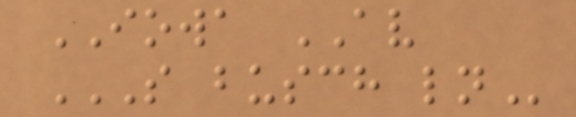IOWA AV
S BUSCH LN
